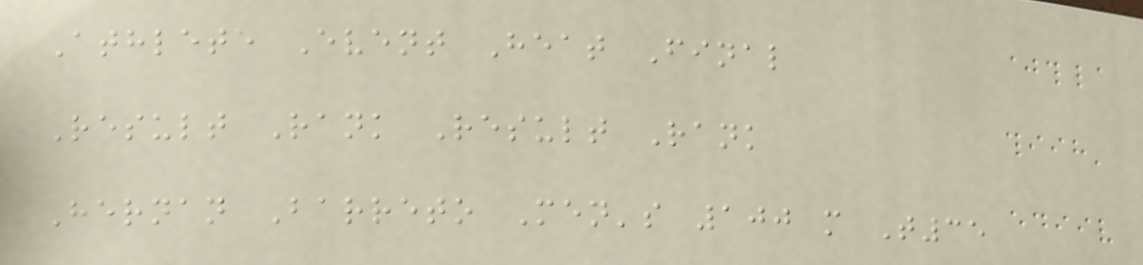Athlete Event Heat Final
Result Rank Result Rank
Hernan Barreto Men's 100 m T35
